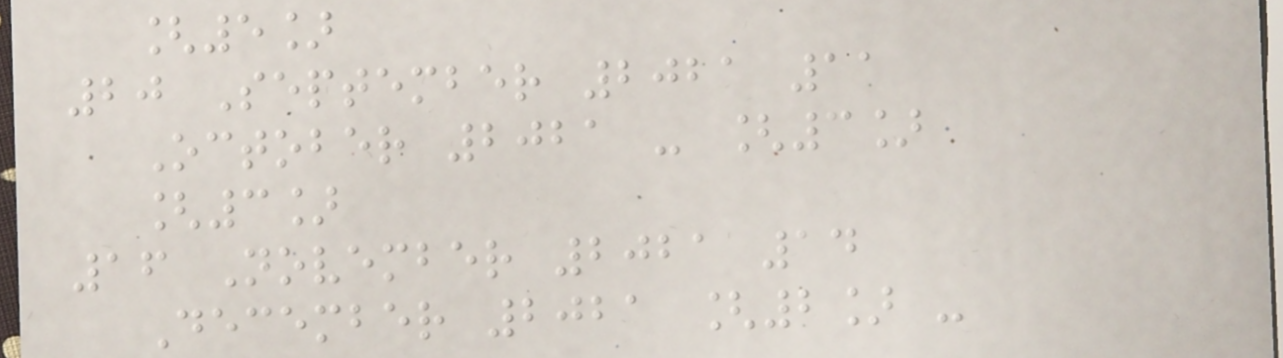[5]
20 September 2021 11
October 2021 - [3]
[3]
16 November 2021 14
December 2021 [2] -
